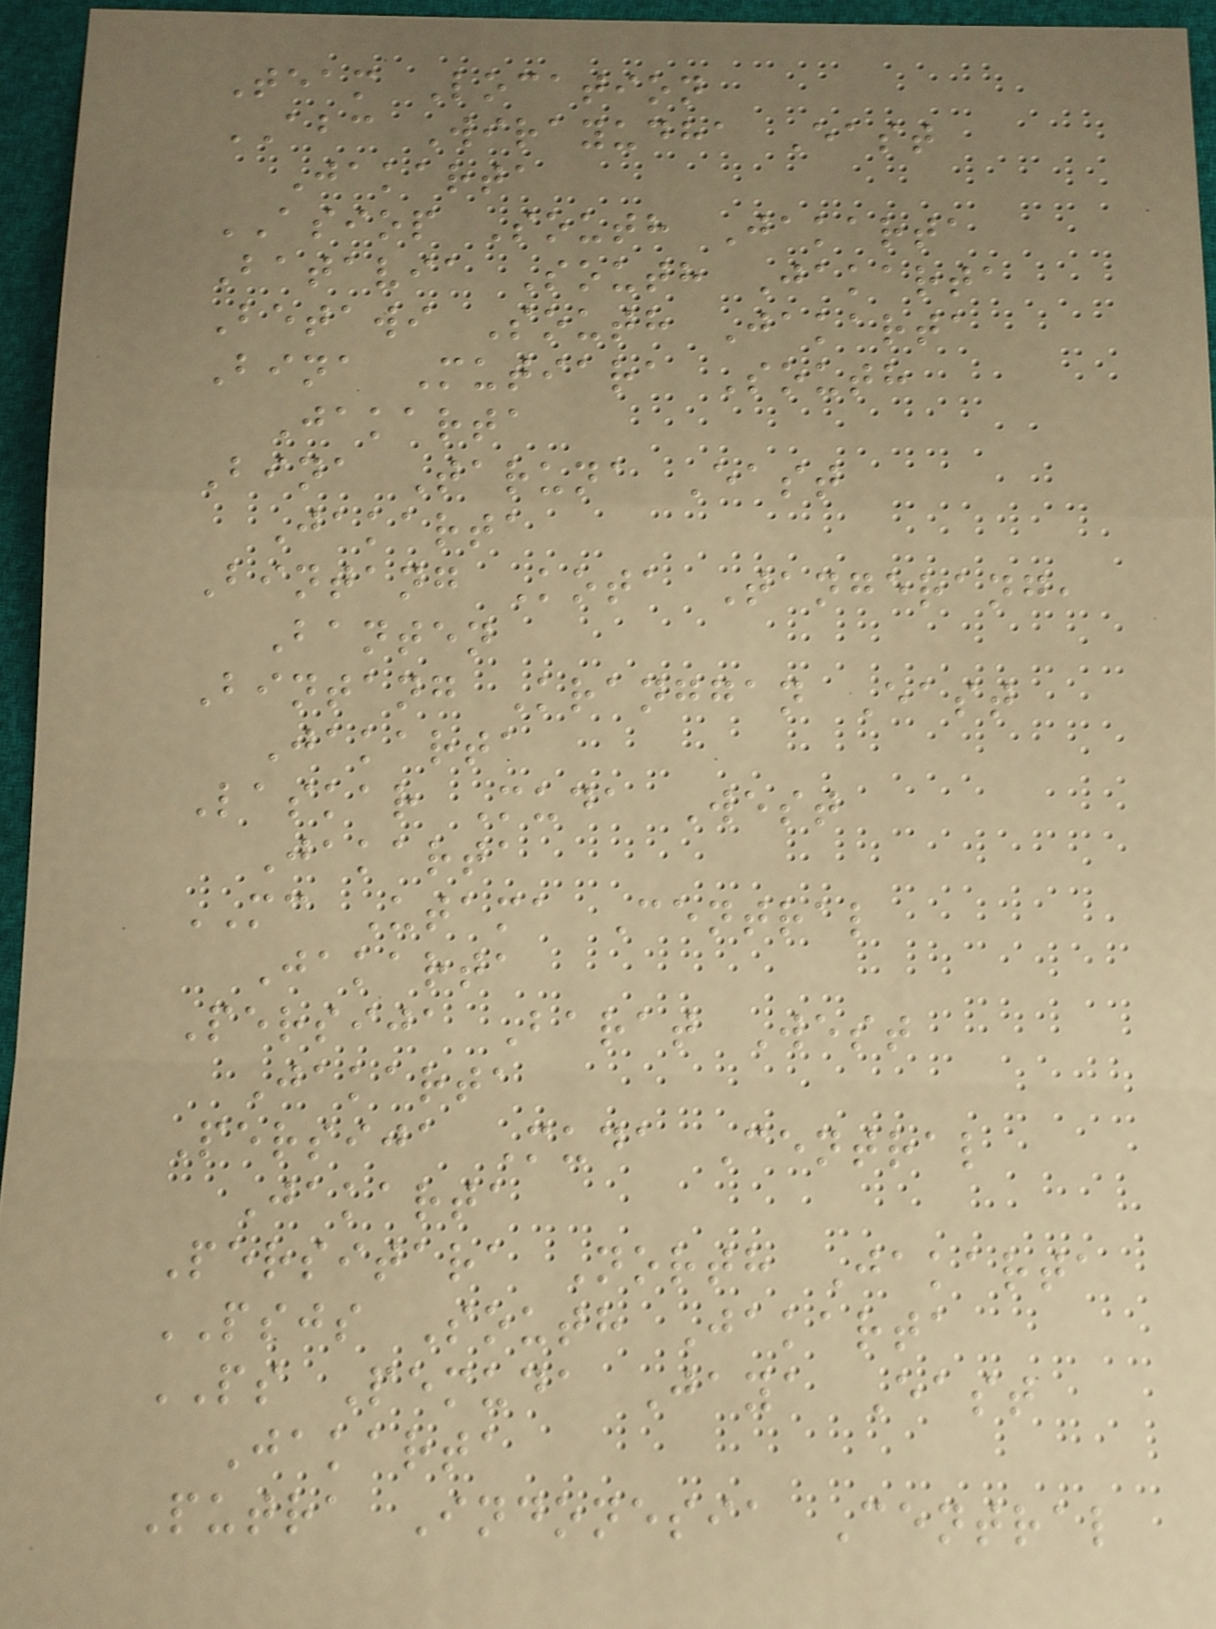Team Location
ABC Wirayudha East
Jakarta
ASIOP South Jakarta
Batavia South Jakarta
Betawi South Jakarta
Bina Mutiara South
Jakarta
Bina Taruna East
Jakarta
Bintang Kota Tangerang,
Banten
Bintang Kranggan East
Jakarta
Laskar Muda West
Jakarta
MC Utama Central
Jakarta
Persija Barat West
Jakarta
Persija Muda Central
Jakarta
Persitara North Jakarta
PSJS South Jakarta
PS Pemuda Jaya East
Jakarta
Putra Indonesia Central
